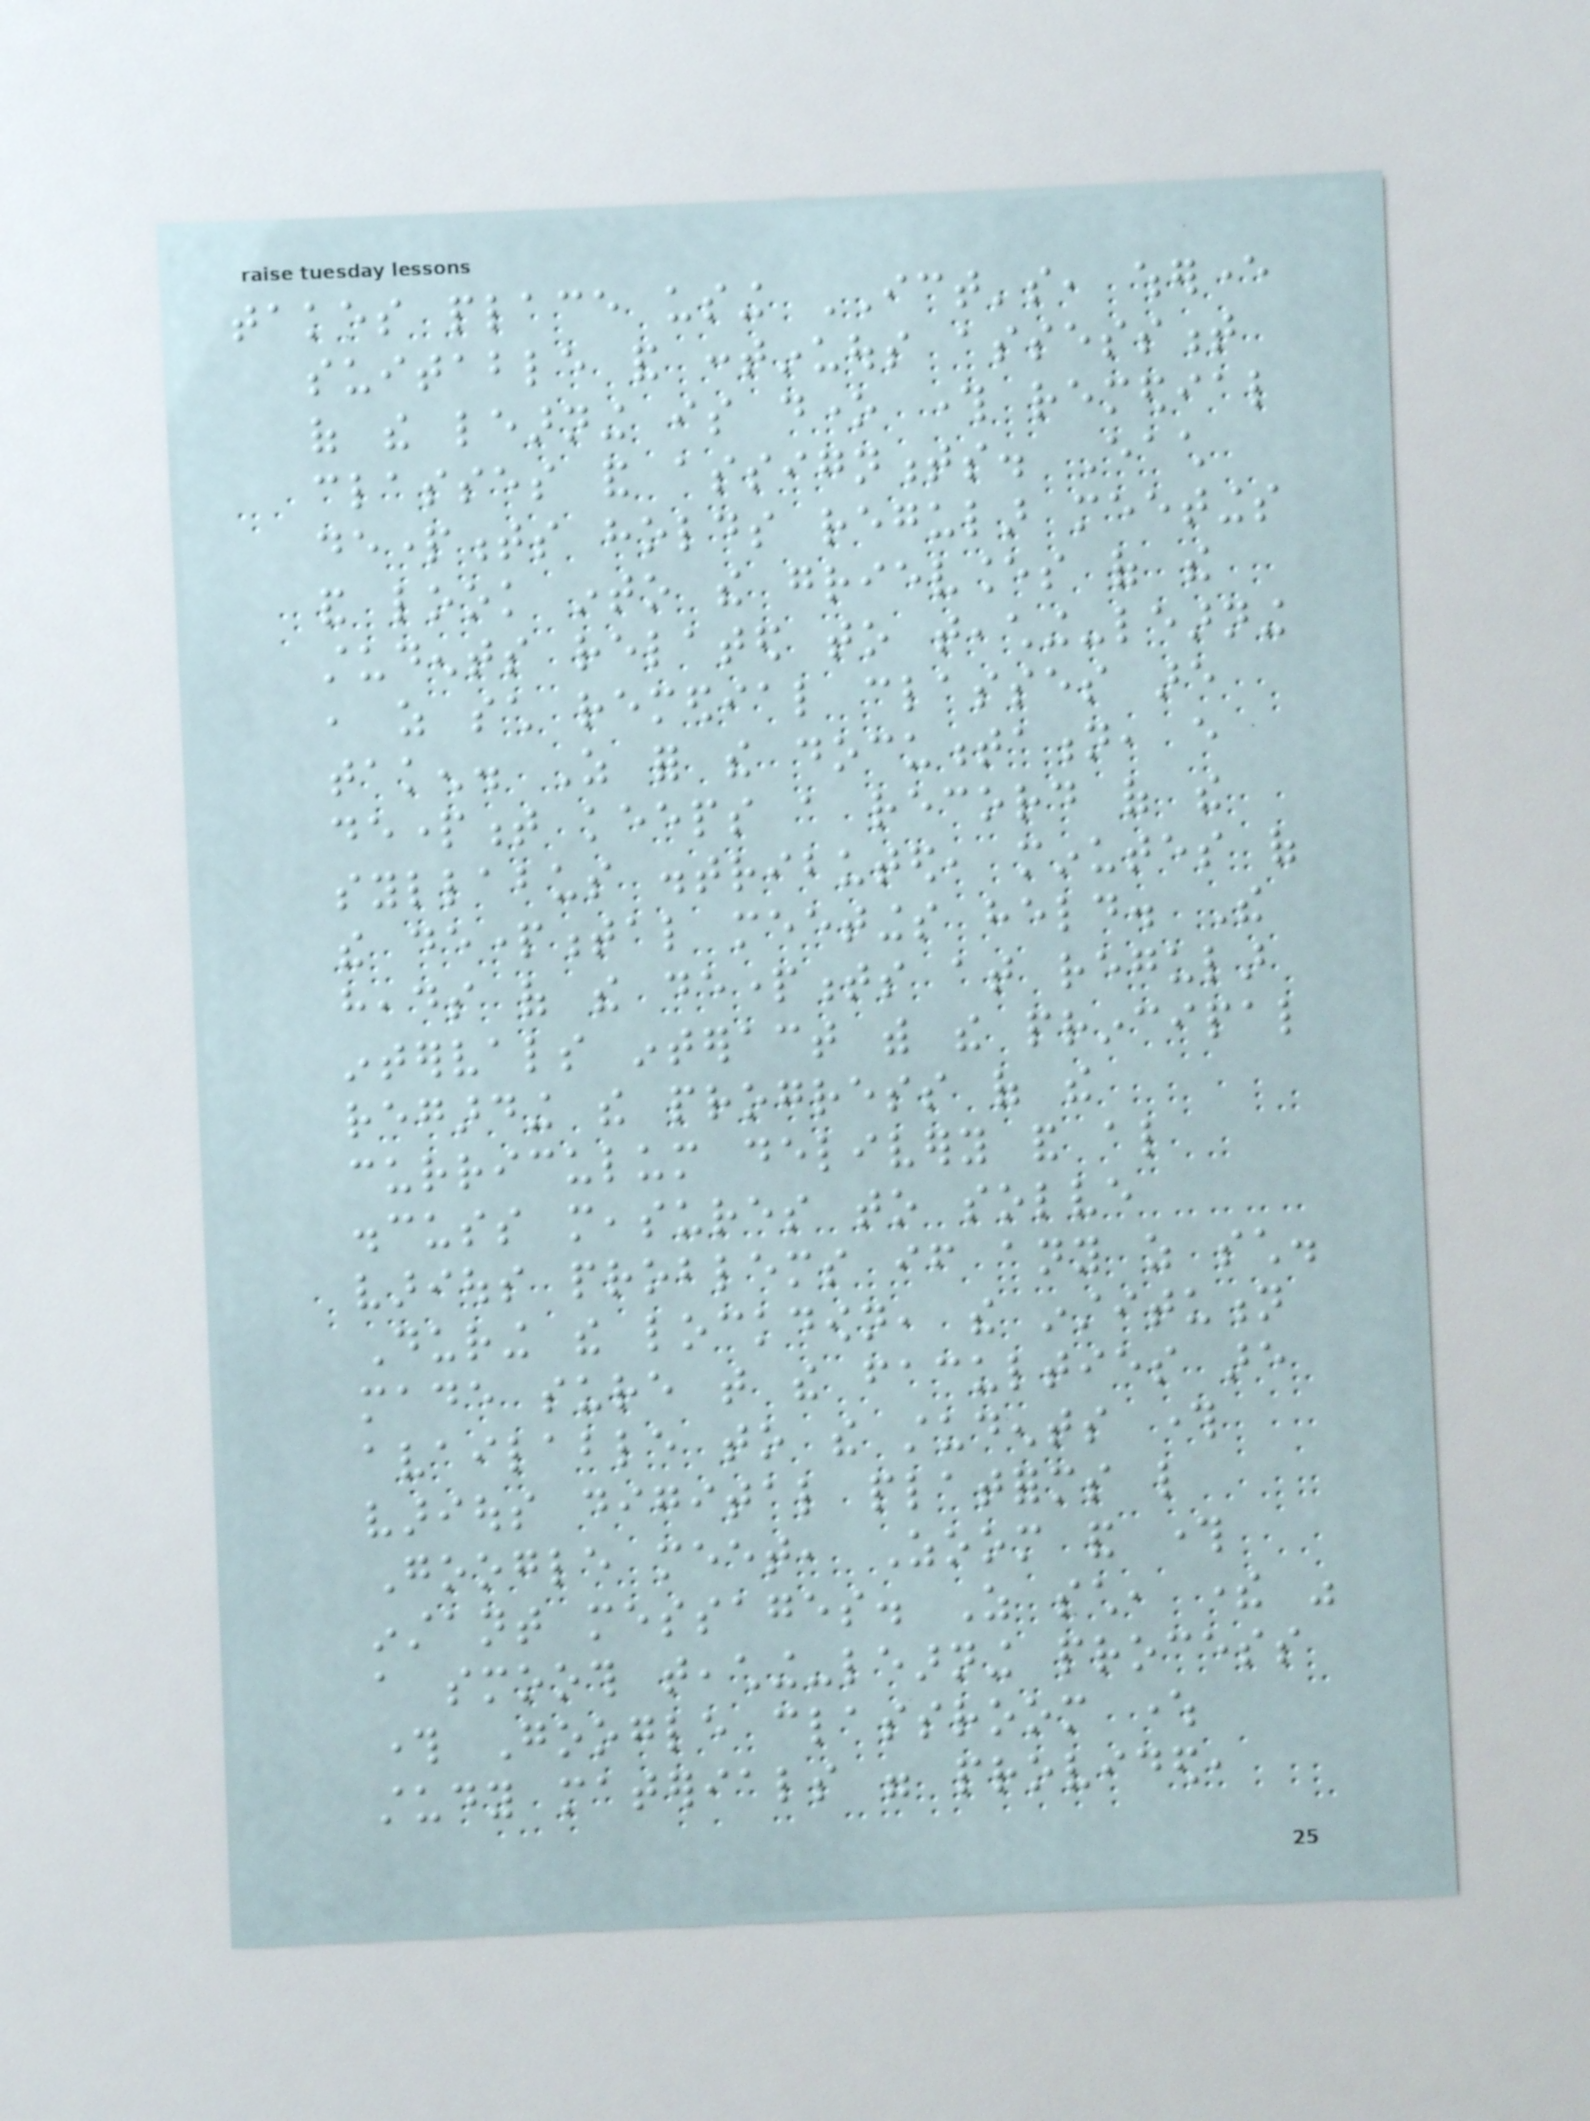takes place using ICT's, wherever
suitable and continuous assessment
of the learning is done through remedial
classes and assignments. Each
departments holds regular meetings
and look into the grievances of the
students related to teaching-learning
, as such remedial classes are
taken. As for the documentation, every
department keeps a record of the
syllabus distributed, minutes of
the departmental meetings held. The
heads of the departments at regular
intervals interact with the principal
regarding the progress of the
curriculum delivery and also
discuss measures to solve
various problems if any as such.
During the lockdown, the institution
made sure that the faculties are
available to the students through
various digital platforms like
Google meet, Zoom and through
instant messages. As such, there was
a smooth teaching-learning process
through Google classroom where
study materials were provided,
